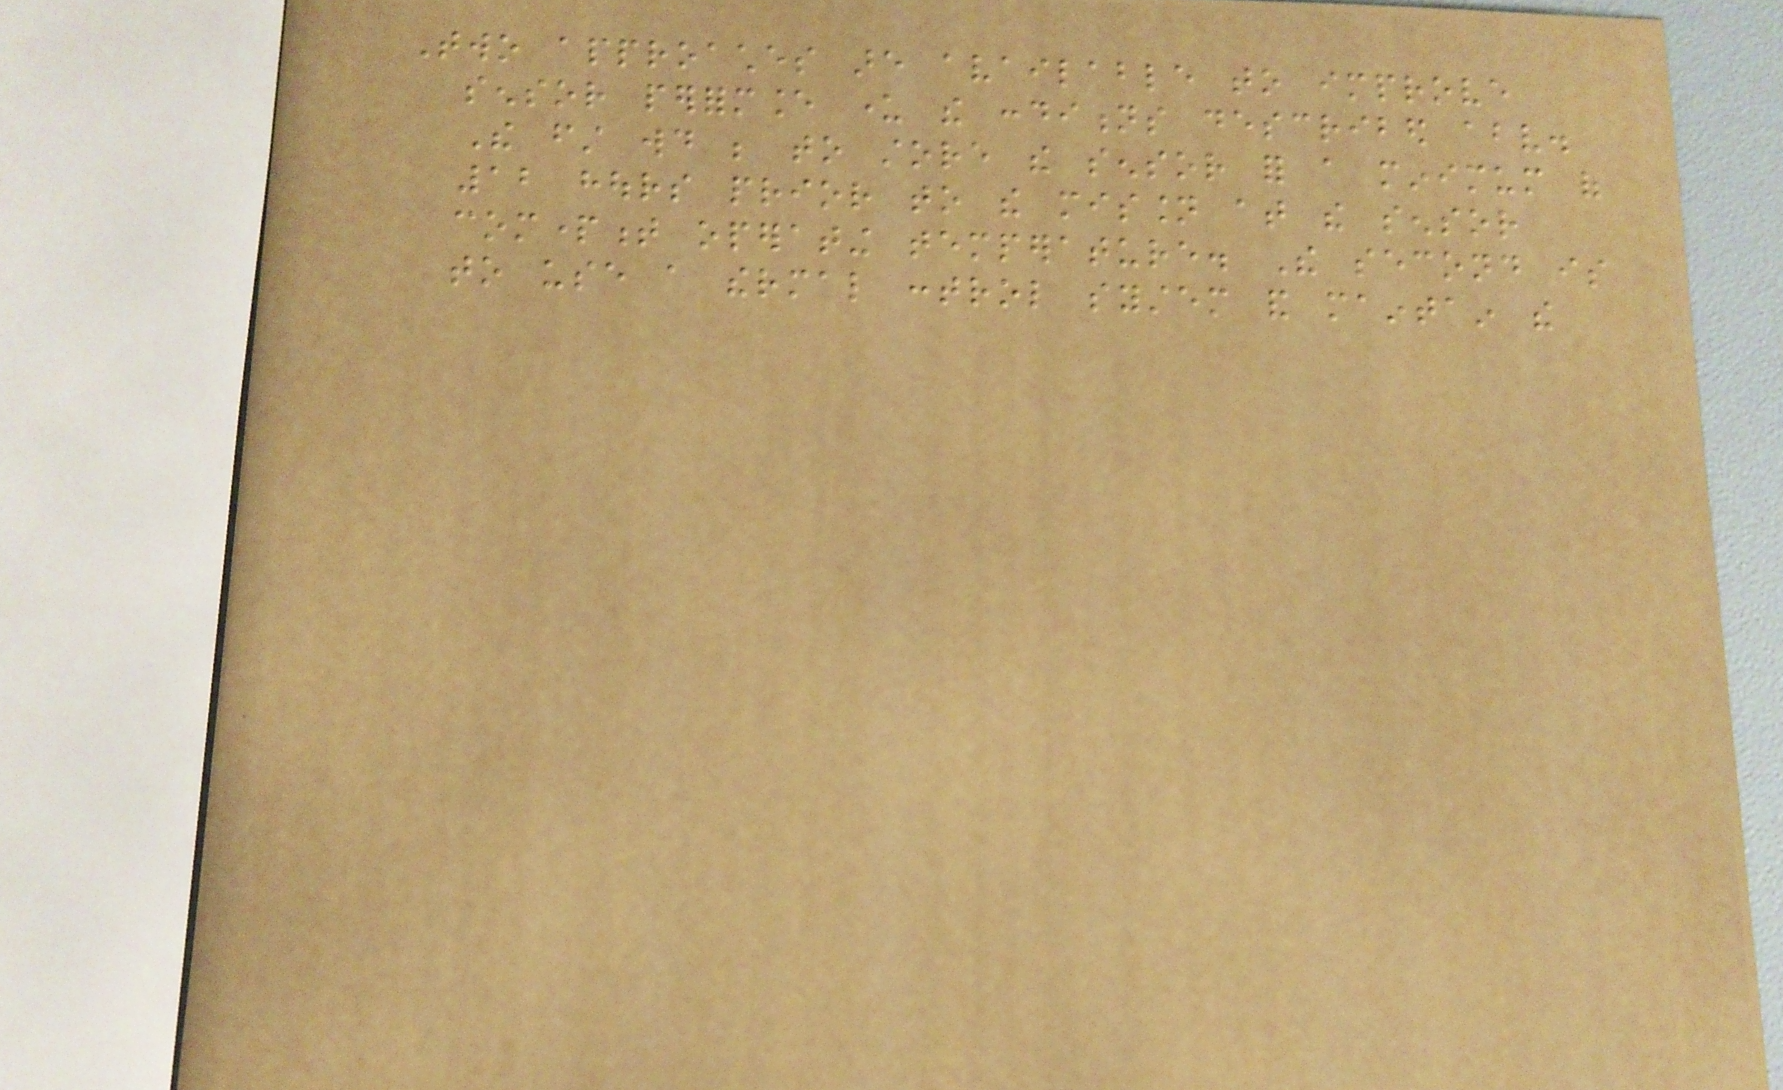Two approaches are available to improve
sensor performance under the conditions described above.
The first would be to store the sensor for a minimum of
12 hours prior to the mission at the sensor
compartment operating temperature. The second is
to use a thermal control system and maintain the
